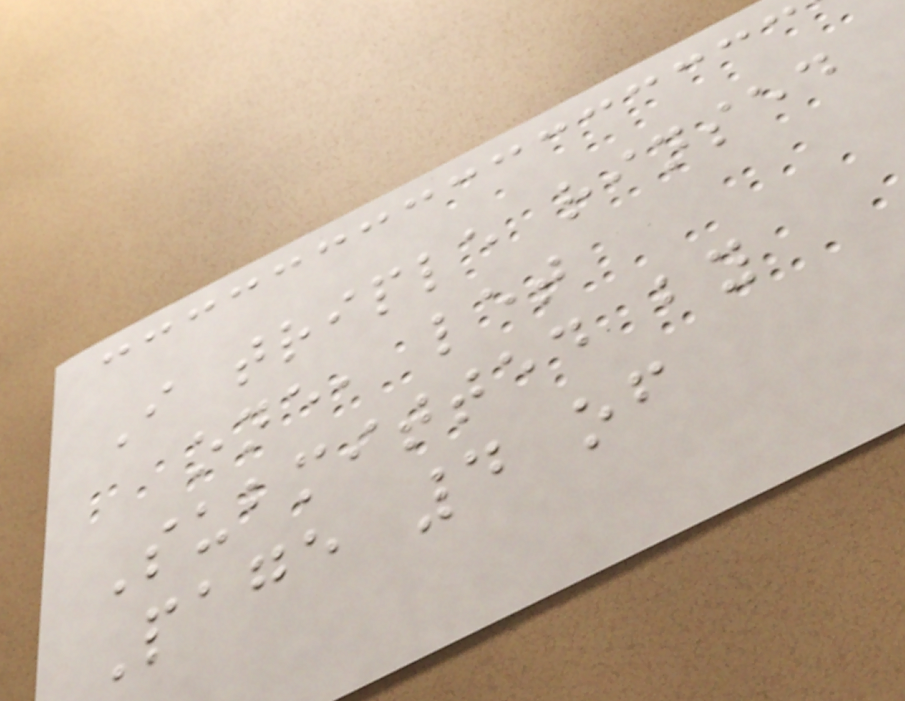I triple rinsed
one, let
Submitted by
Page 4 of
